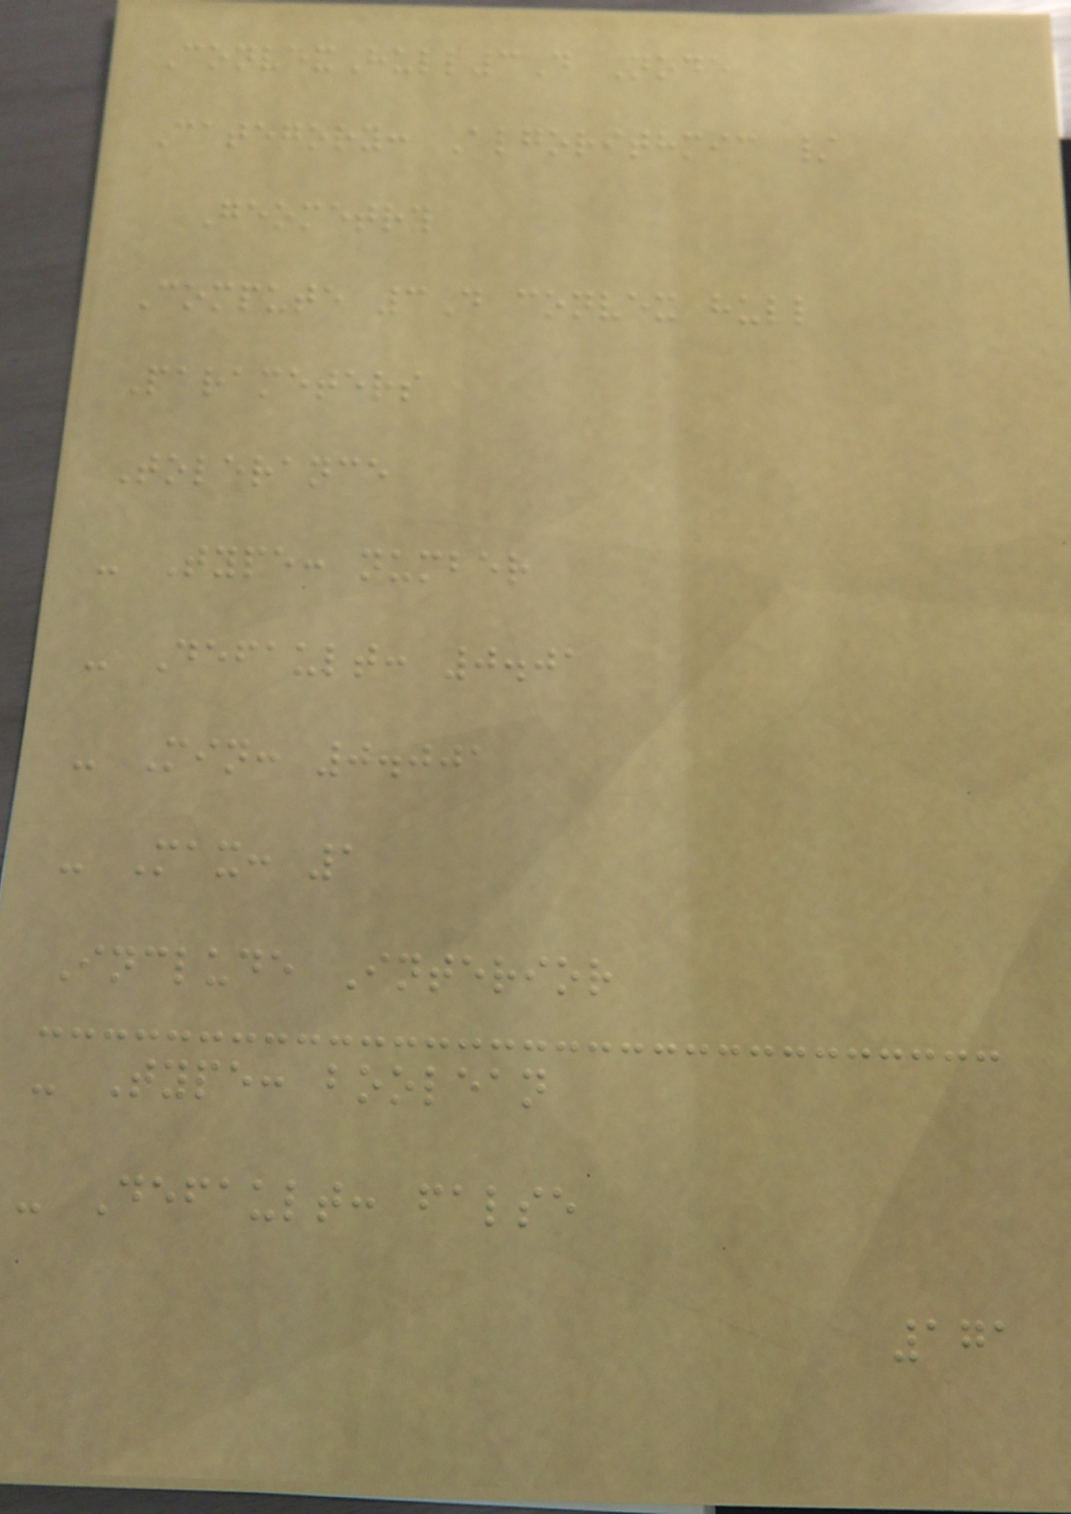ConvexHull3D Node
Category: Algorithmic /
Geometry
Compute 3D convex hull
Parameters
Tolerance
- Type: number
- Default: 0.01
- Min: 0.001
- Max: 1
Include Interior
- Type: boolean
- Default: false
171
